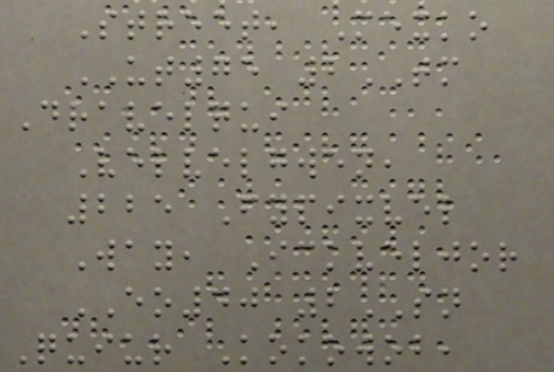Street, Mexko
UT75 2TM
Dravelqui
Velvelgwen,
225 Fypixvel
Way, Ickveljor
EO40 2SN
Quiur Kokowob,
